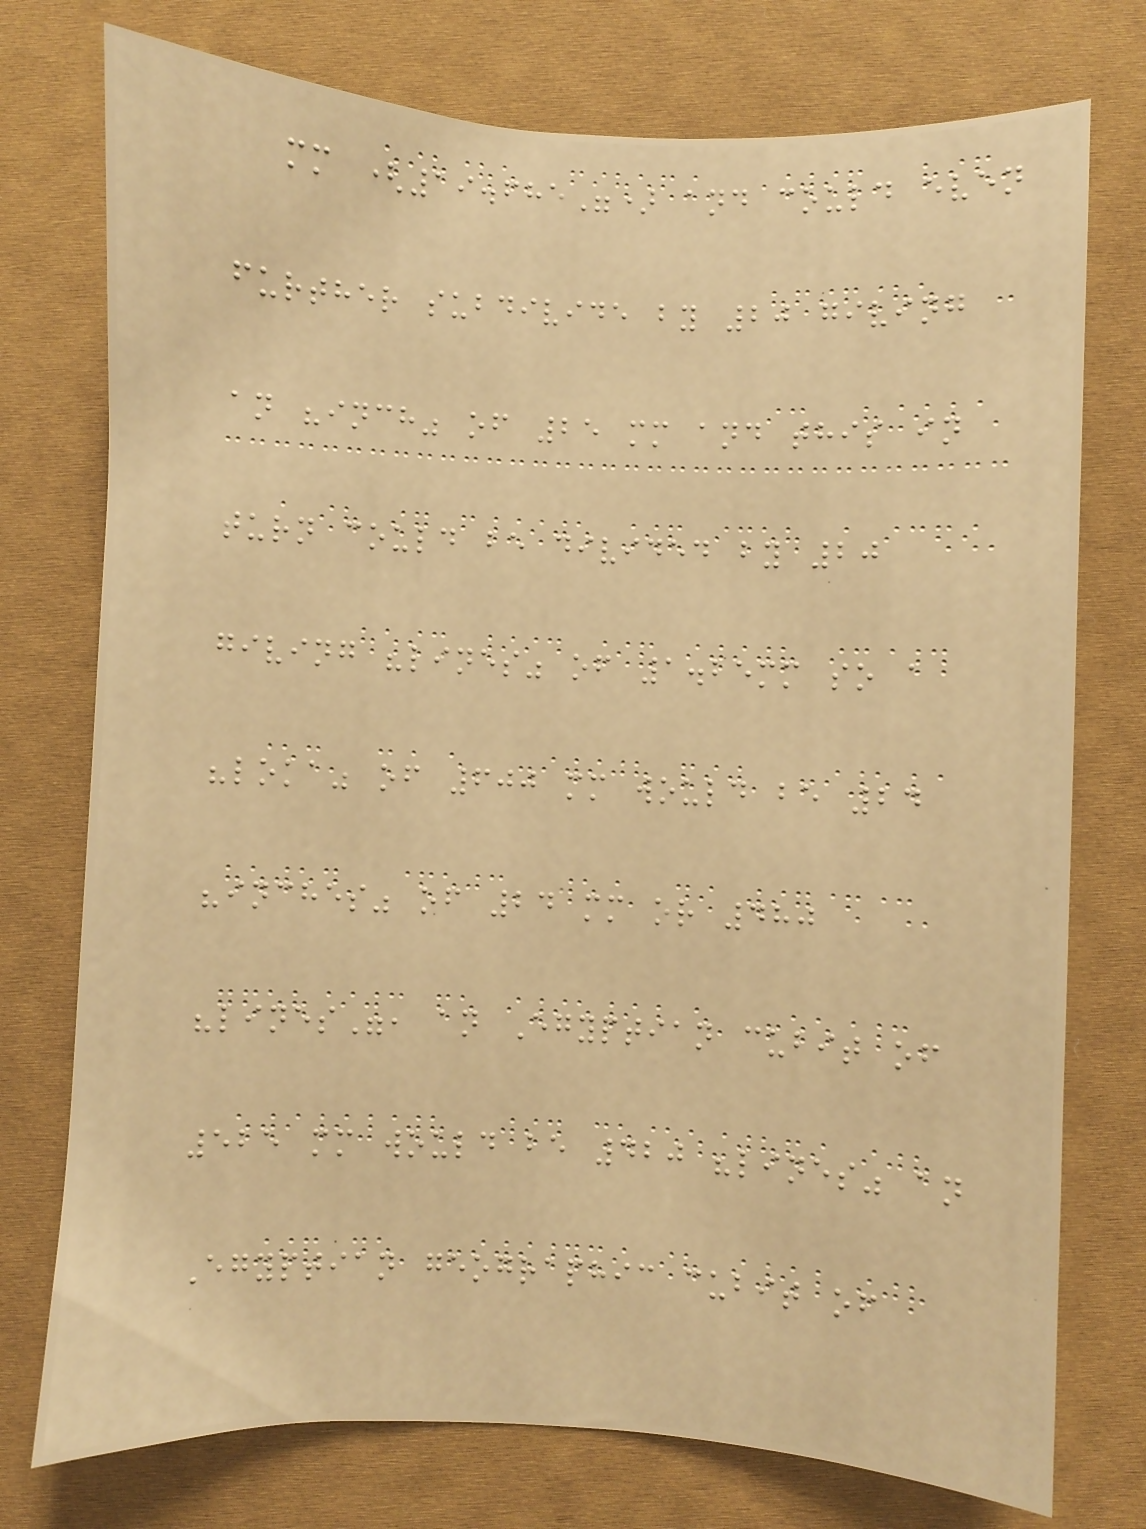mm (19.685") and could even
further subdivide by 20 giving
an "inch" of 25 mm and this in
turn could be divided by 20
giving "lines" of 1.25mm so a
"loka" of 600 mm would be 24
"inches" of 24 mm or 480
"lines", an Egyptian cubit of
525 mm would be 420 "lines" an
Egyptian geographic cubit of
